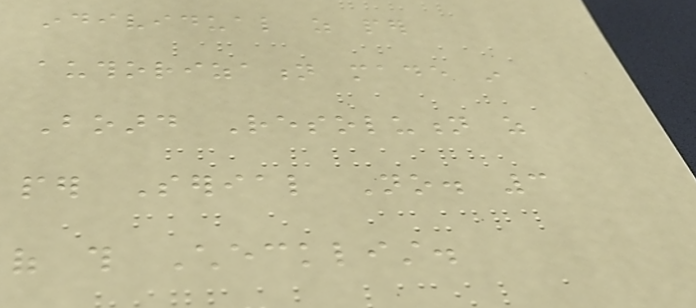individual as per
authorization made in
Board Resolution as
per Serial No. 3
of this Checklist.
